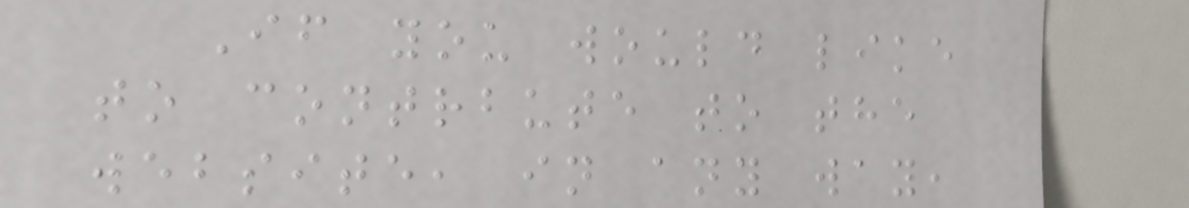If you would like
to contrbute to the
website, in any way,
